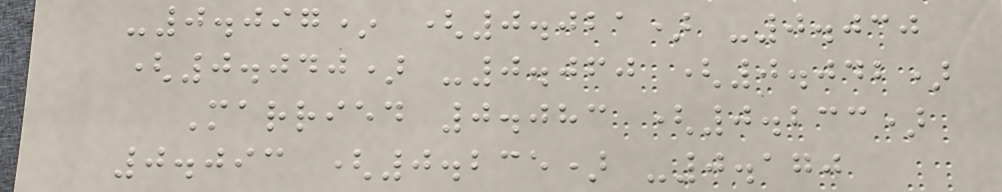-0.097* (0.021) -0.030
(0.040) -0.060 (0.042)
Married 0.083 (0.233)
0.093 (0.235) -0.170
